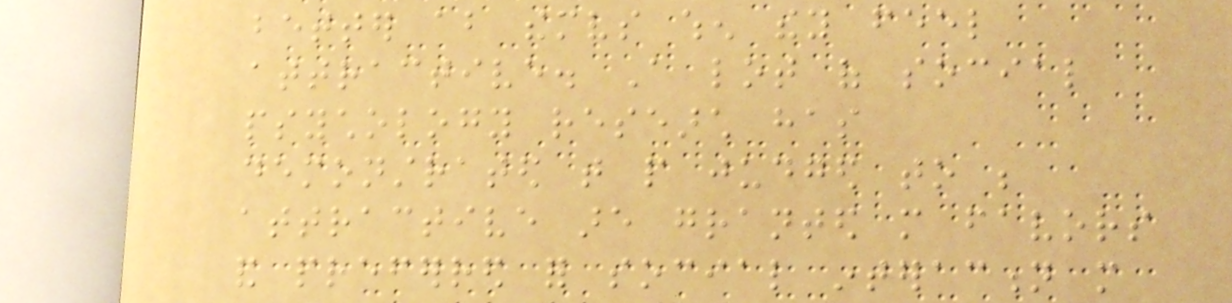better about themselves when they feel
attractive. A lot of social
psychology research has
demonstrated that people judged to be
attractive are granted more favors
and preferred for social interaction more
